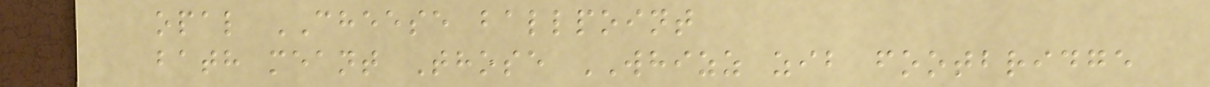opal CHEESE ballpoint
bath meant Those WHIZZ zib footbridge
